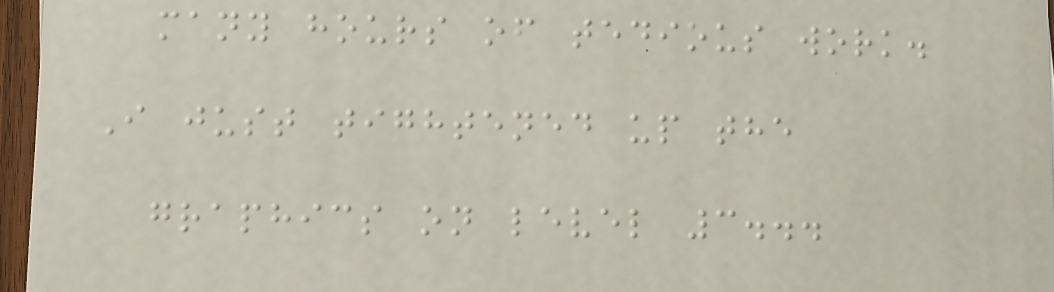many hours of tedious work.
I just tightened up the
graphics on level 3...
